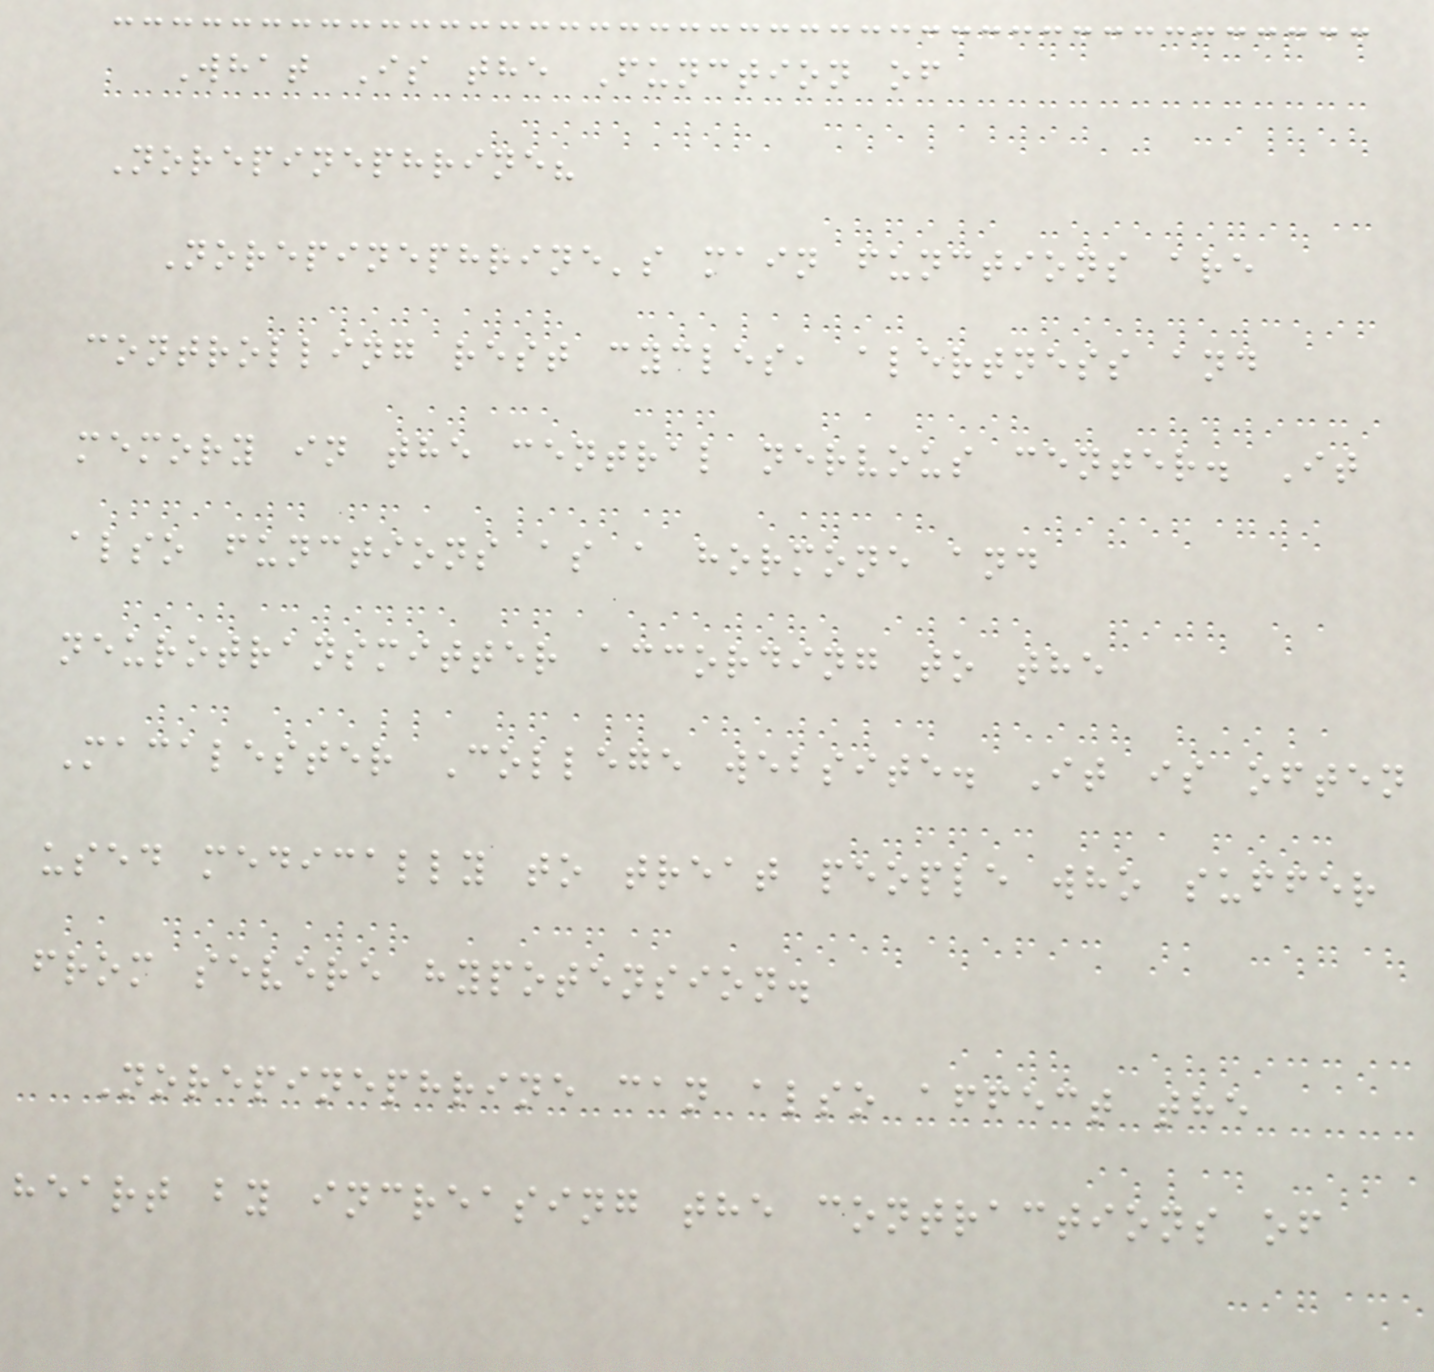What Is the Function of
Norepinephrine?
Norepinephrine's main functions are
controlling rest cycles, alertness and
memory in the central nervous center. It
also functions as a hormone and
neurotransmitter according to the
Macalester College website. It is often
used medically to treat people who suffer
from severe hypotension.
Norepinephrine can also affect the
heart by increasing the contractions of
